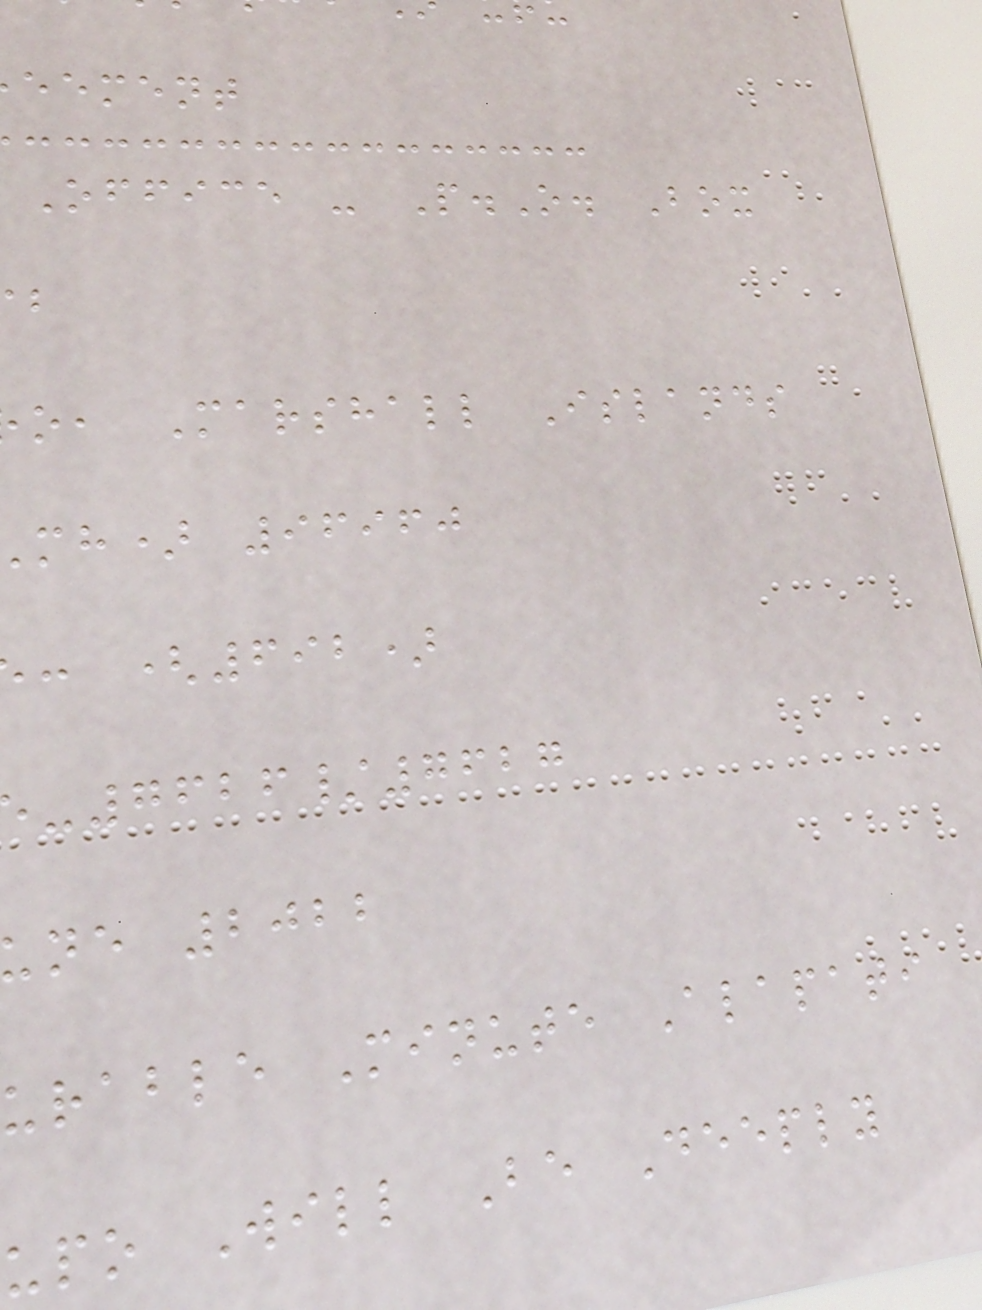eement
Office - P.O. Box
o, Marshall Islands
mh) 96960
: (692)
-7626/7627
ne 2022
urable Minute Alapati
upo Will Be Deeply
